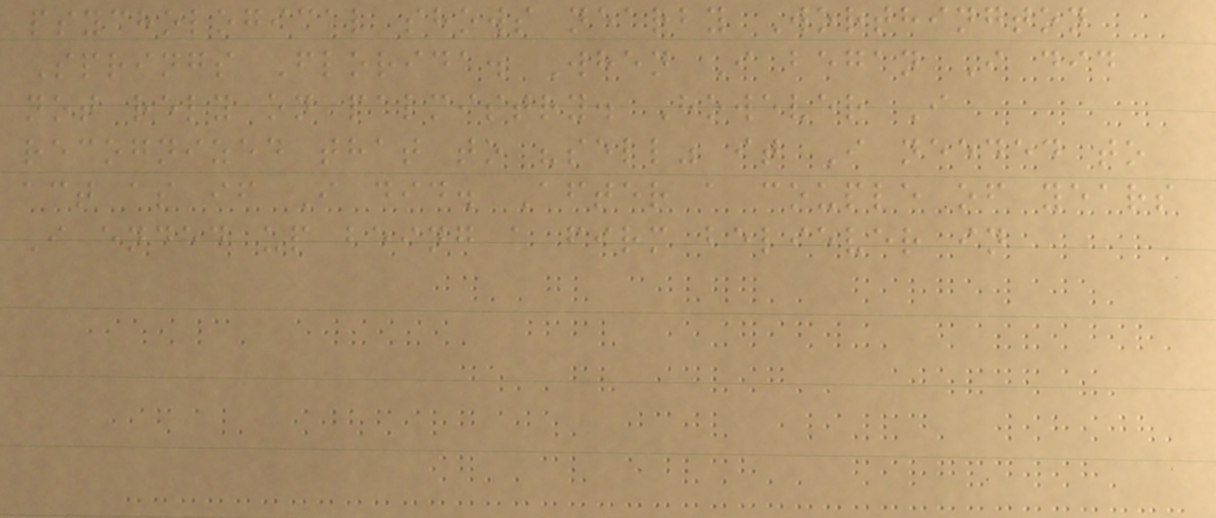psychological shows nearby Worthington
Springs Florida. When I began I did
not rely on palmistry. However I
recognized that to "sell" it I needed to
act as if I did. After a couple of years
I ended up being a firm believer in
